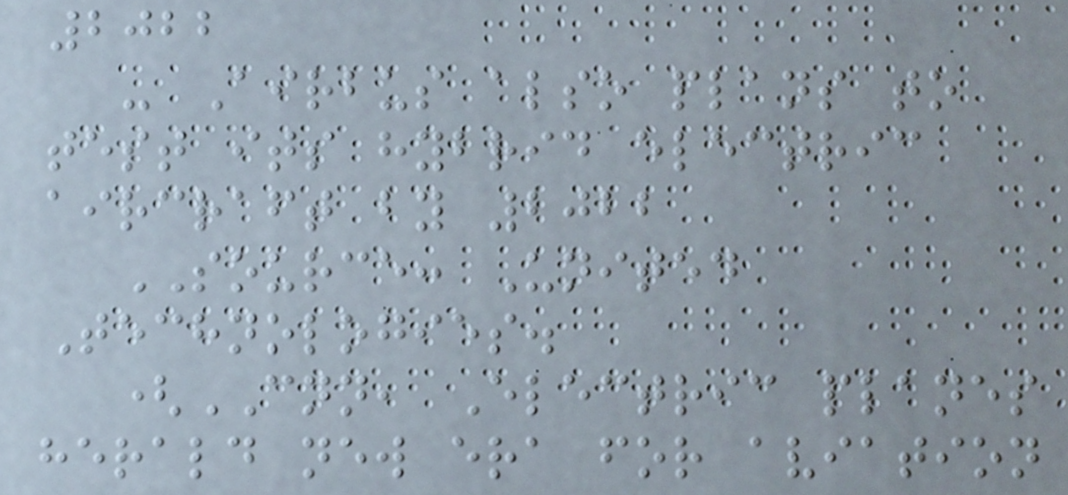2022
- Airbus also plans to
test its hybrid electric
aircraft by 2022
SOURCE: United
Technologies.
(CNN, Electric planes
herald new era for aviation
